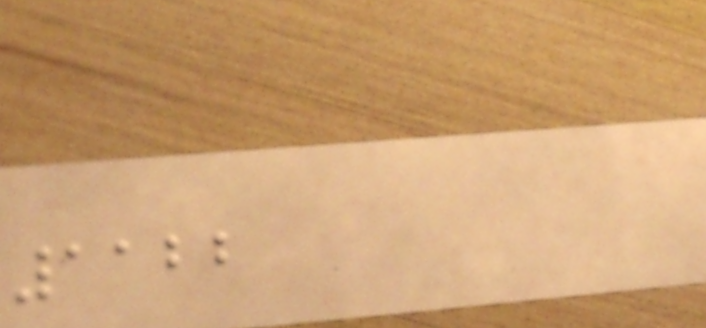1122
